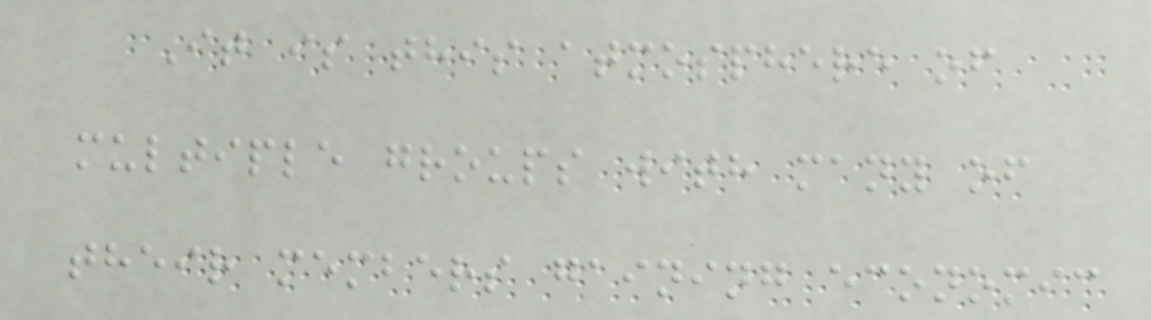It is this atmosphere of
multiple groups with many of
their members gaining economic
